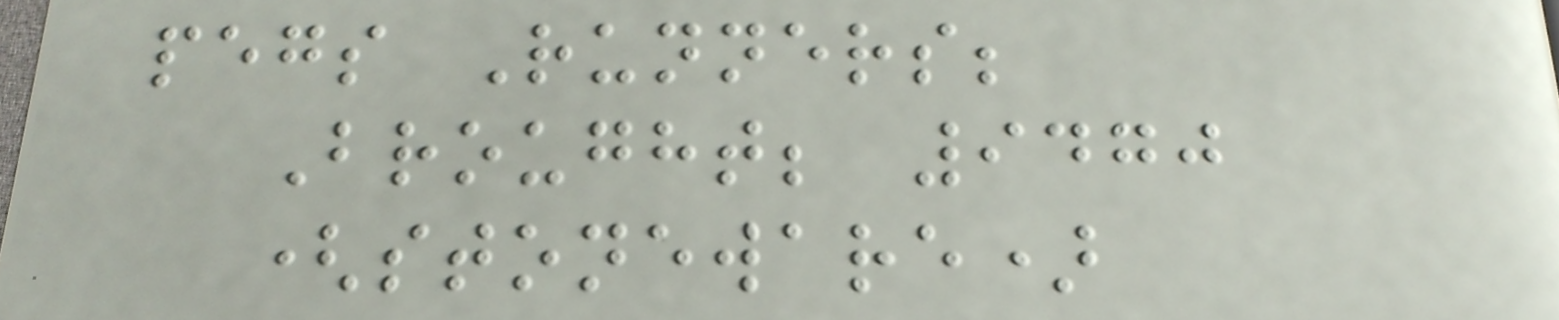pegs Runners;
Brought; 9470
(stoneware)
